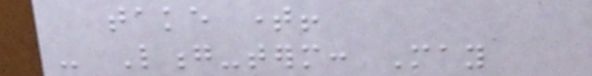take time!
- Long-term: May
